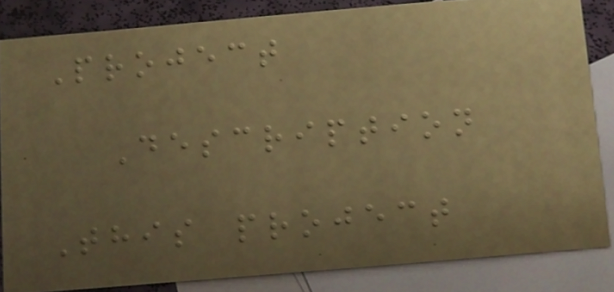Project
Description
This project
